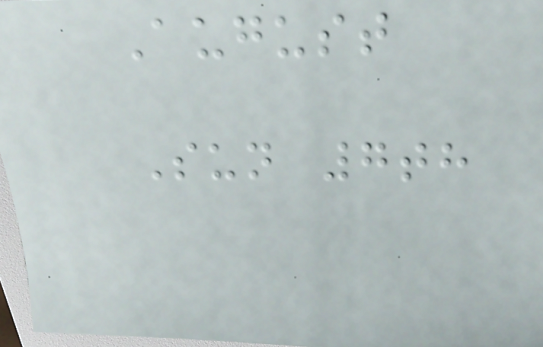August
Sun 7th
